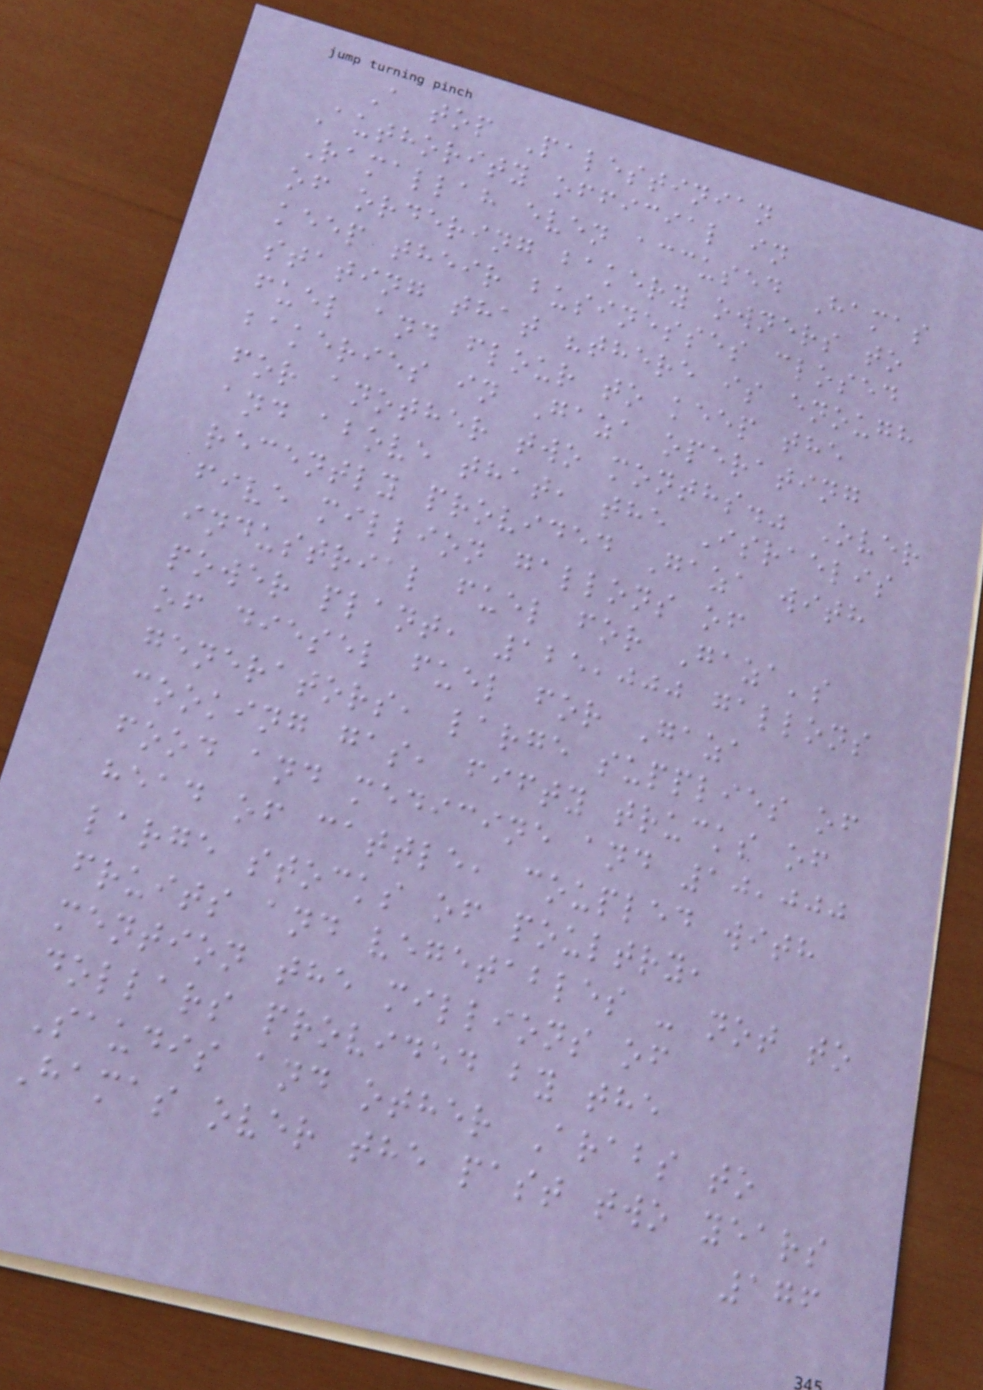A top Palestinian
Authority official in
Ramallah even accused Hamas
of ordering bakery owners to
keep their businesses closed
stating that "there is enough
fuel and flour to keep the
bakeries in Gaza operating
for another two months." Over
and above that, the Israelis
recently provided Gaza with
five million gallons of
industrial fuel for Gaza's
power plant, 125,000 gallons
of diesel fuel for Gaza
generators, large supplies of
cooking gas, fifty trucks of
food and medicine and 10,000
head of cattle, coupled with
large stocks of poultry,
fruits and vegetables - not to
mention the millions of
dollars provided by the
Saudis and other Arabs to
Hamas over the past two years
176
